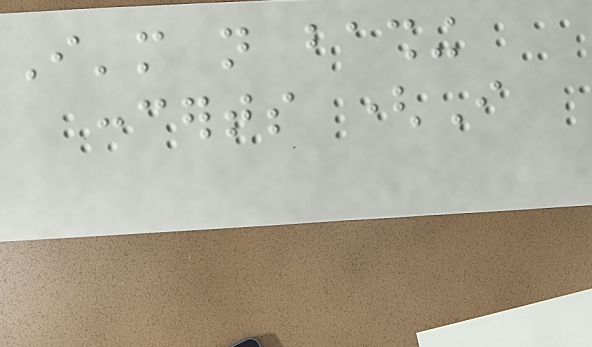I'm not bashing
concerts (I
